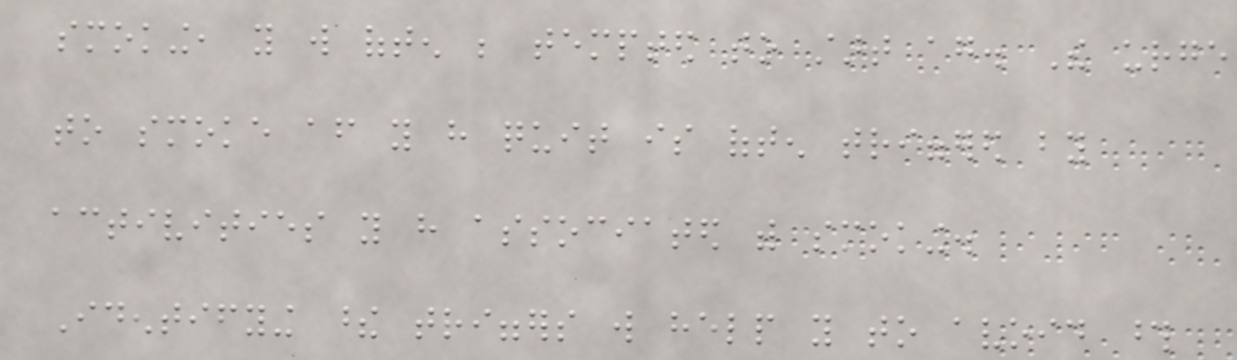smoking, you will often be tempted to start again. The urge
to smoke after you have quit is often triggered by
activities you have associated with smoking.
Identifying these triggers will help you to avoid those
